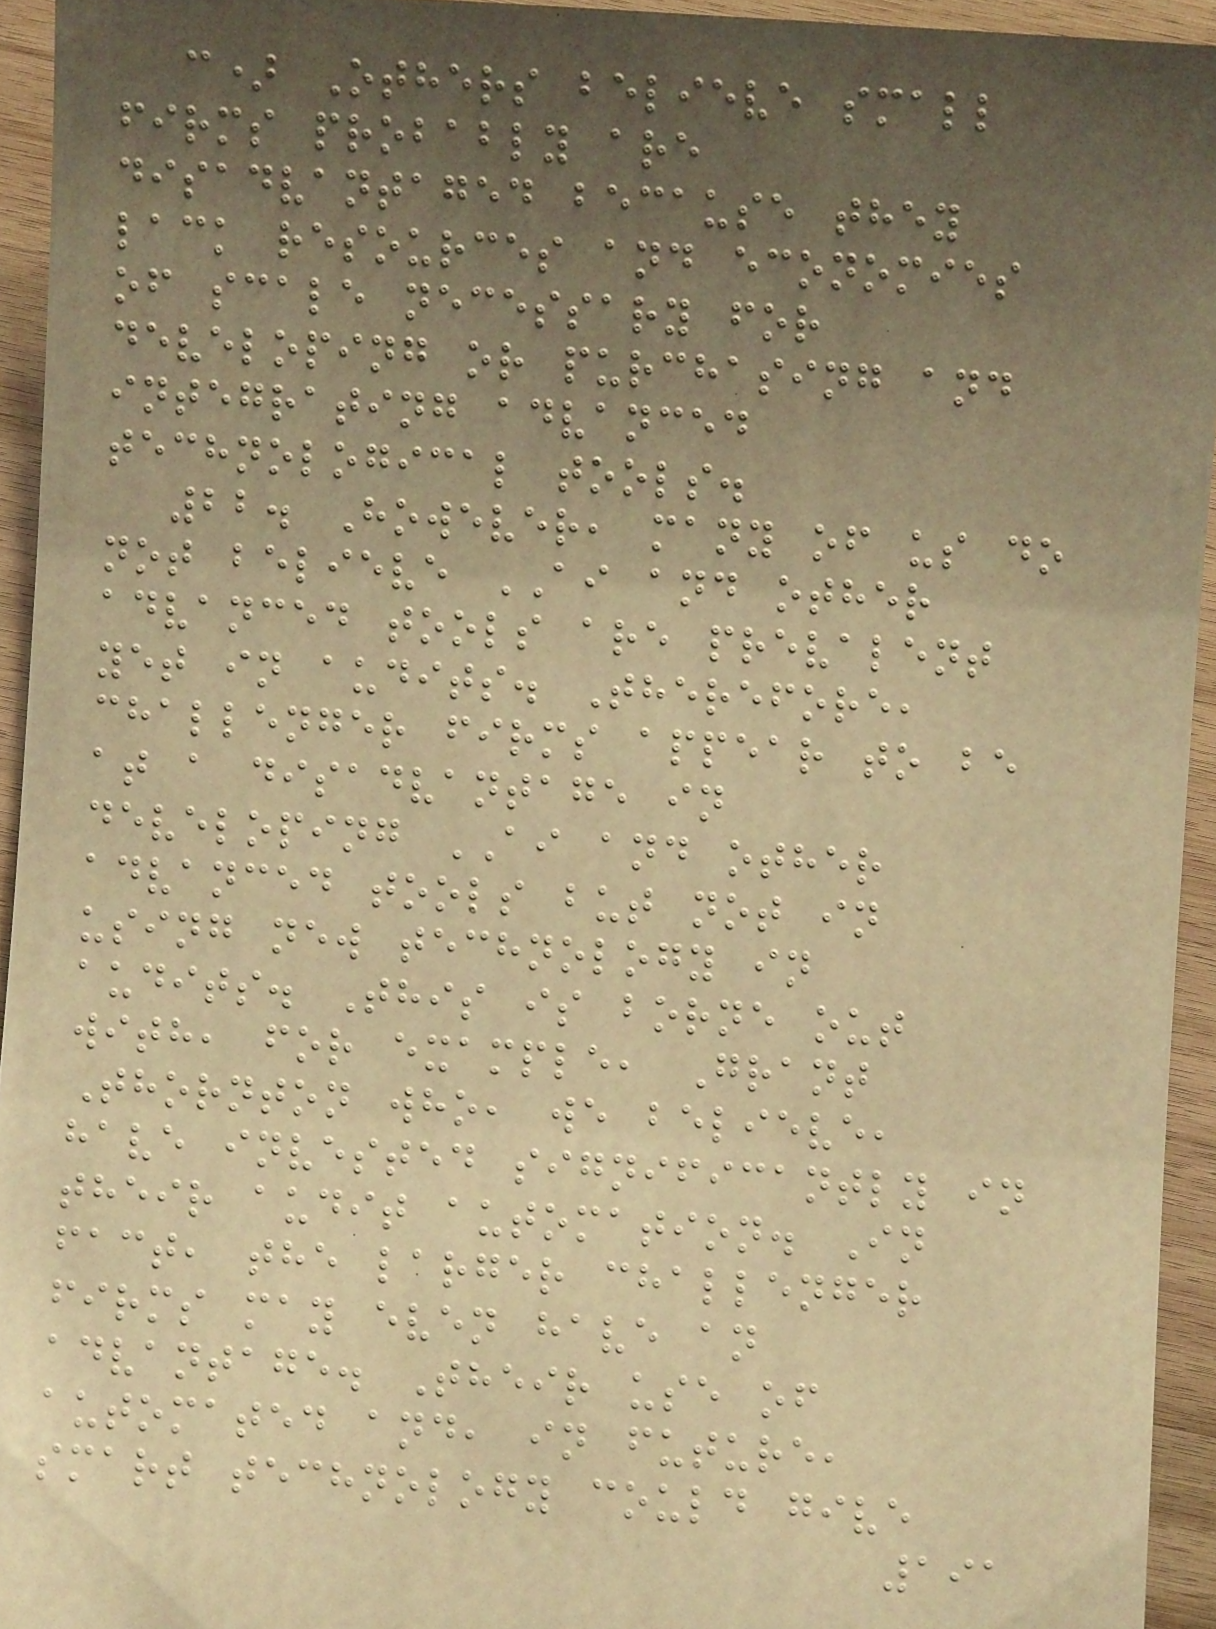c) Others believe small
firms probably are
disadvantaged because they
lack resources and economies
of scale necessary for
developing or purchasing and
integrating advanced
technological tools.
22. However, many of us do
not believe AI and other
advanced tools are prevalent
yet in audits. Therefore,
challenger firms appear to be
at a disadvantage in
developing AI and other
advanced tools but not in
using new technology in
audits. This is borne out
with, for example, Grant
Thornton who, we believe,
have invested significantly in
their audit automation. In
fact, the larger challenger
firms may even have an
advantage. Their use of
automated and, in future,
smart technology could give
191
